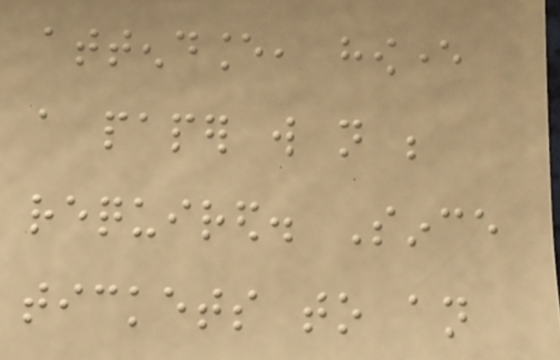attendance, however
a paper will not be
required. Since
tickets to an
